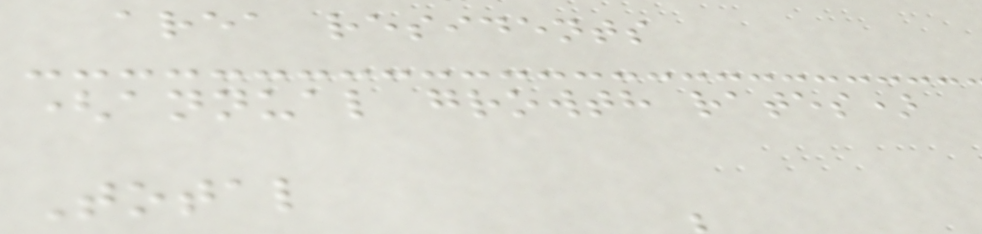area residents
(annual growth rates)
Total
